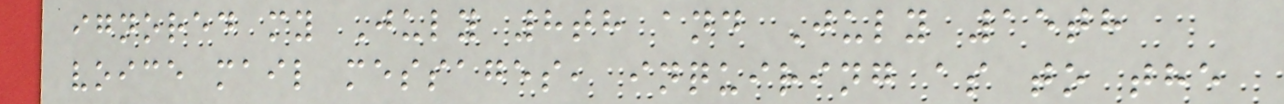ignored my July 8th and July 15th
voice mail messages, inquiring as to the
